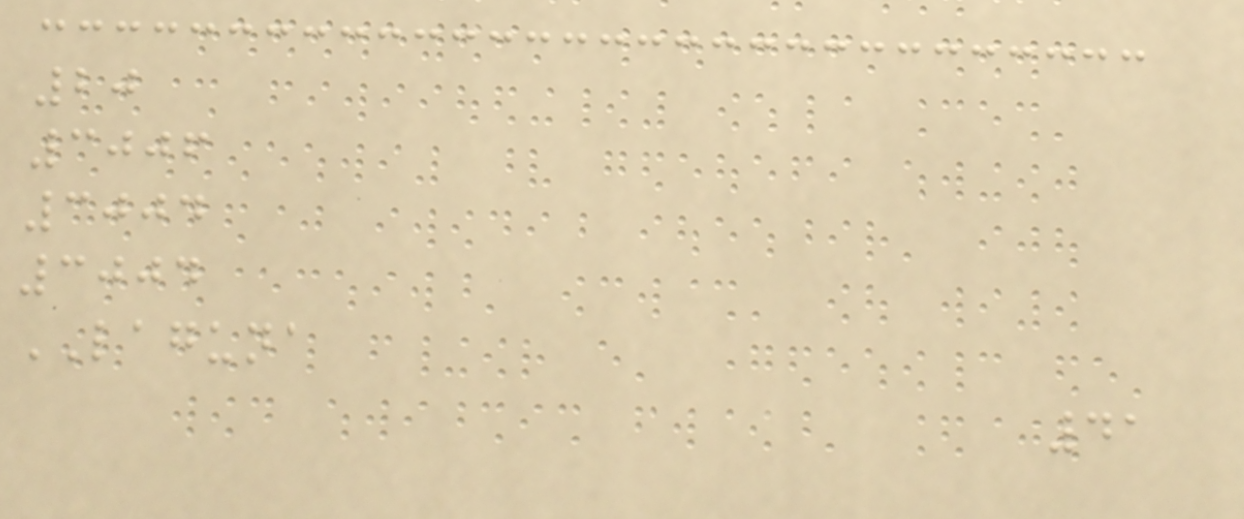20
3006
3004
3004
LAGUNA
41
